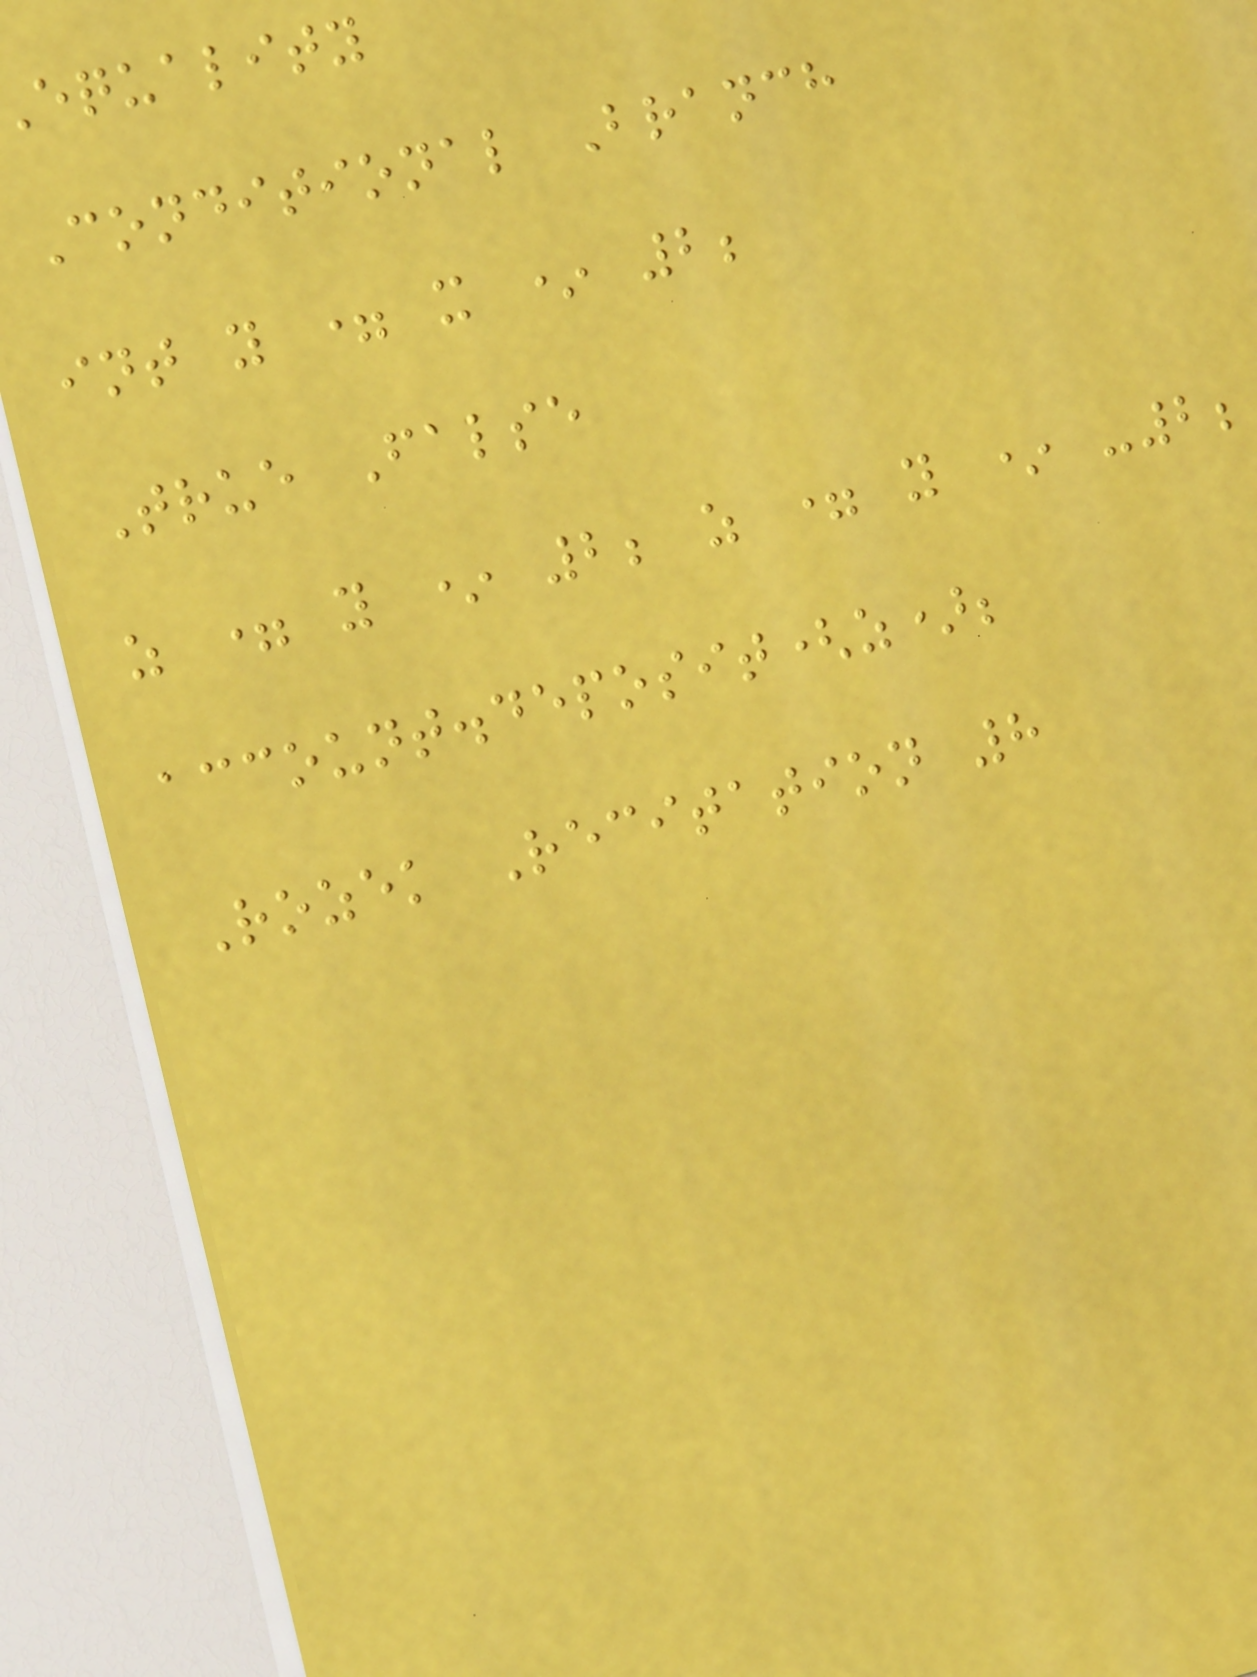equality
Conditional Branch
int y = x * 2;
True False
z = y * 2; z = y * -2;
account.deposit(z);
Rozek Recitation 8
